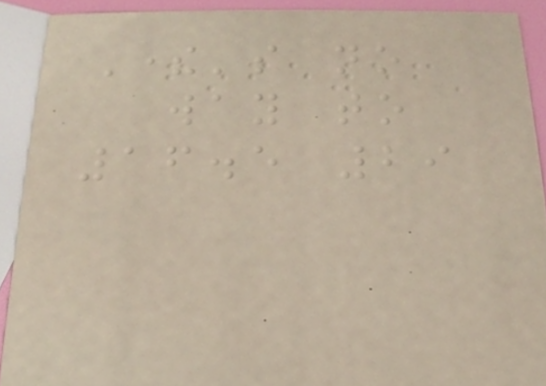There's no
way to
16.5 29
